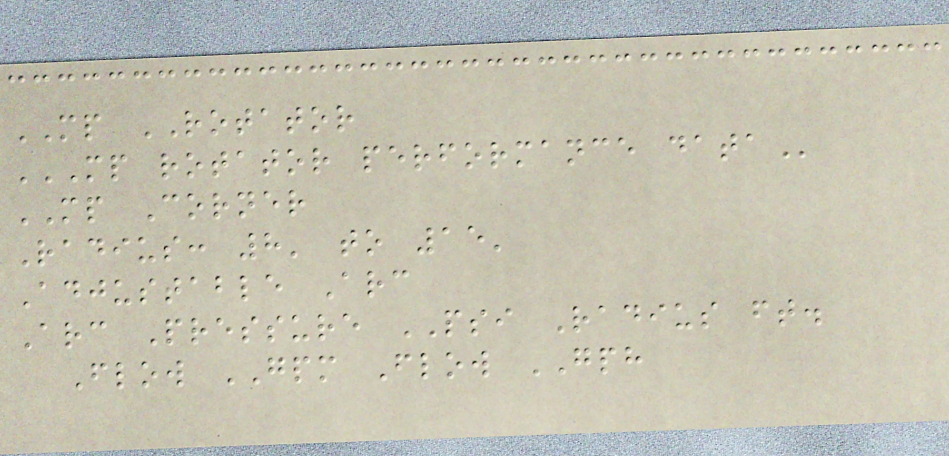MP ROTATOR
MP ROTATOR PERFORMANCE DATA
MP Corner
Radius: 8' to 15'
Adjustable Arc
Arc Pressure PSI Radius ft.
Flow GPM Flow GPH
